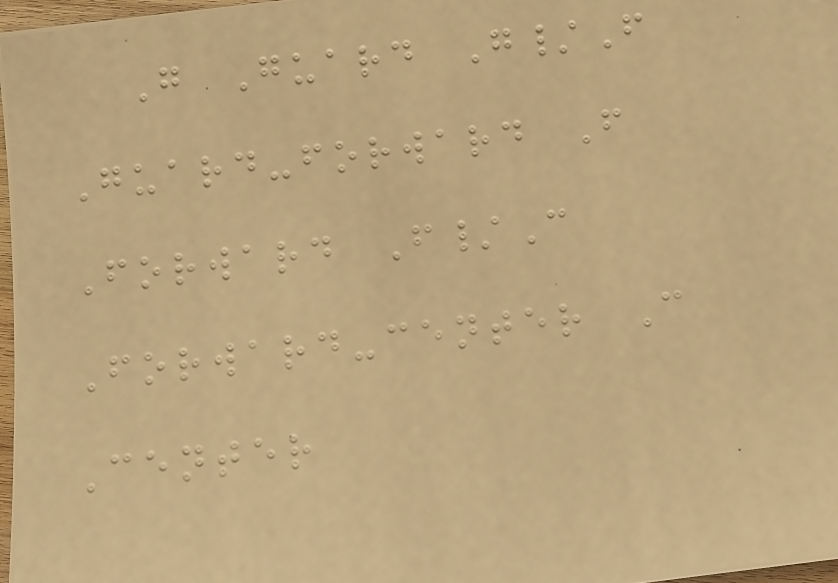G Guard G/F
Guard-forward F
Forward F/C
Forward-center C
Center
